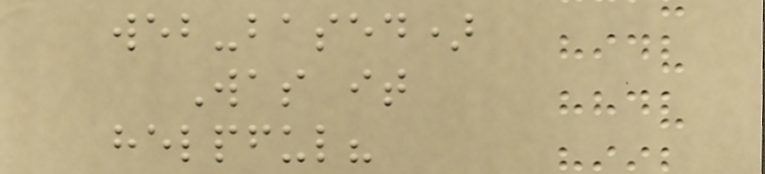web-based)
Was it
helpful?
